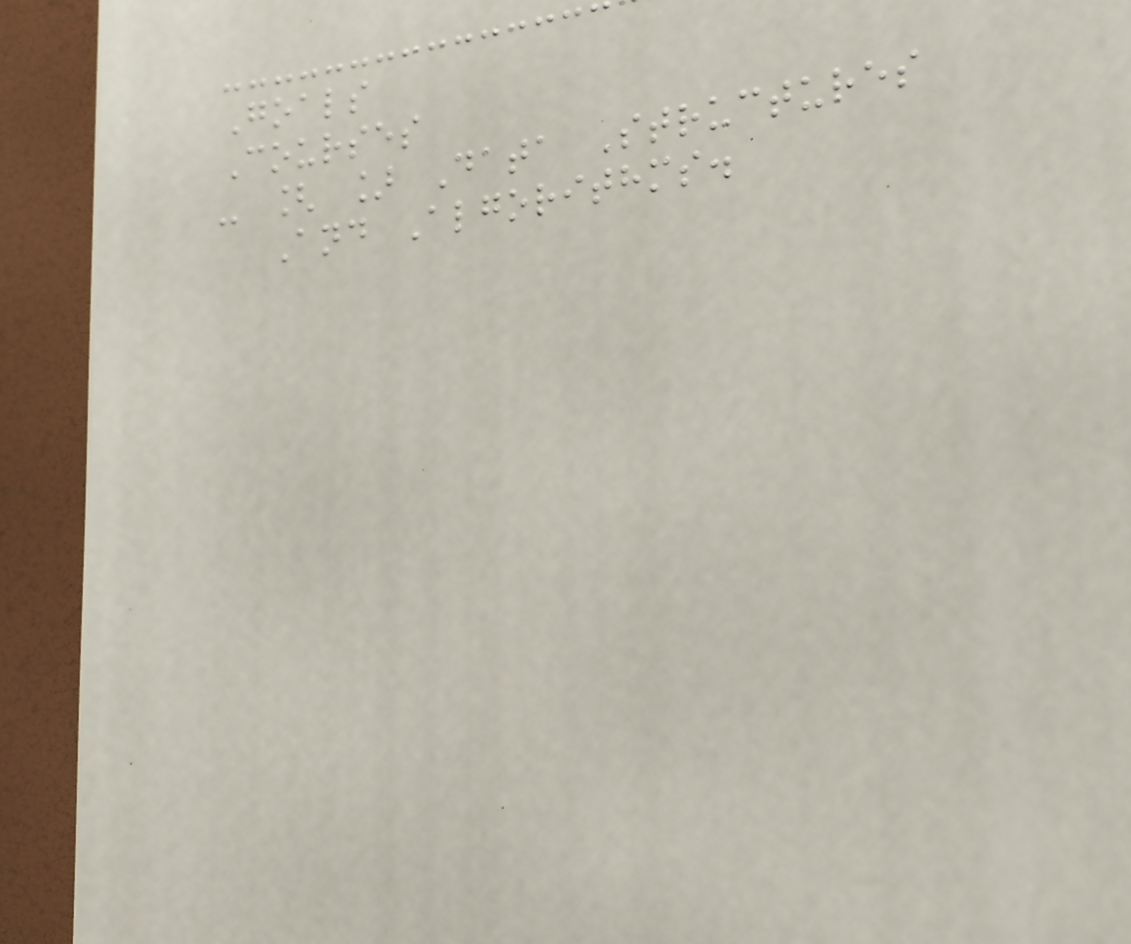Goals
Courses
- [ ] Data Structures
And Algorithms.
